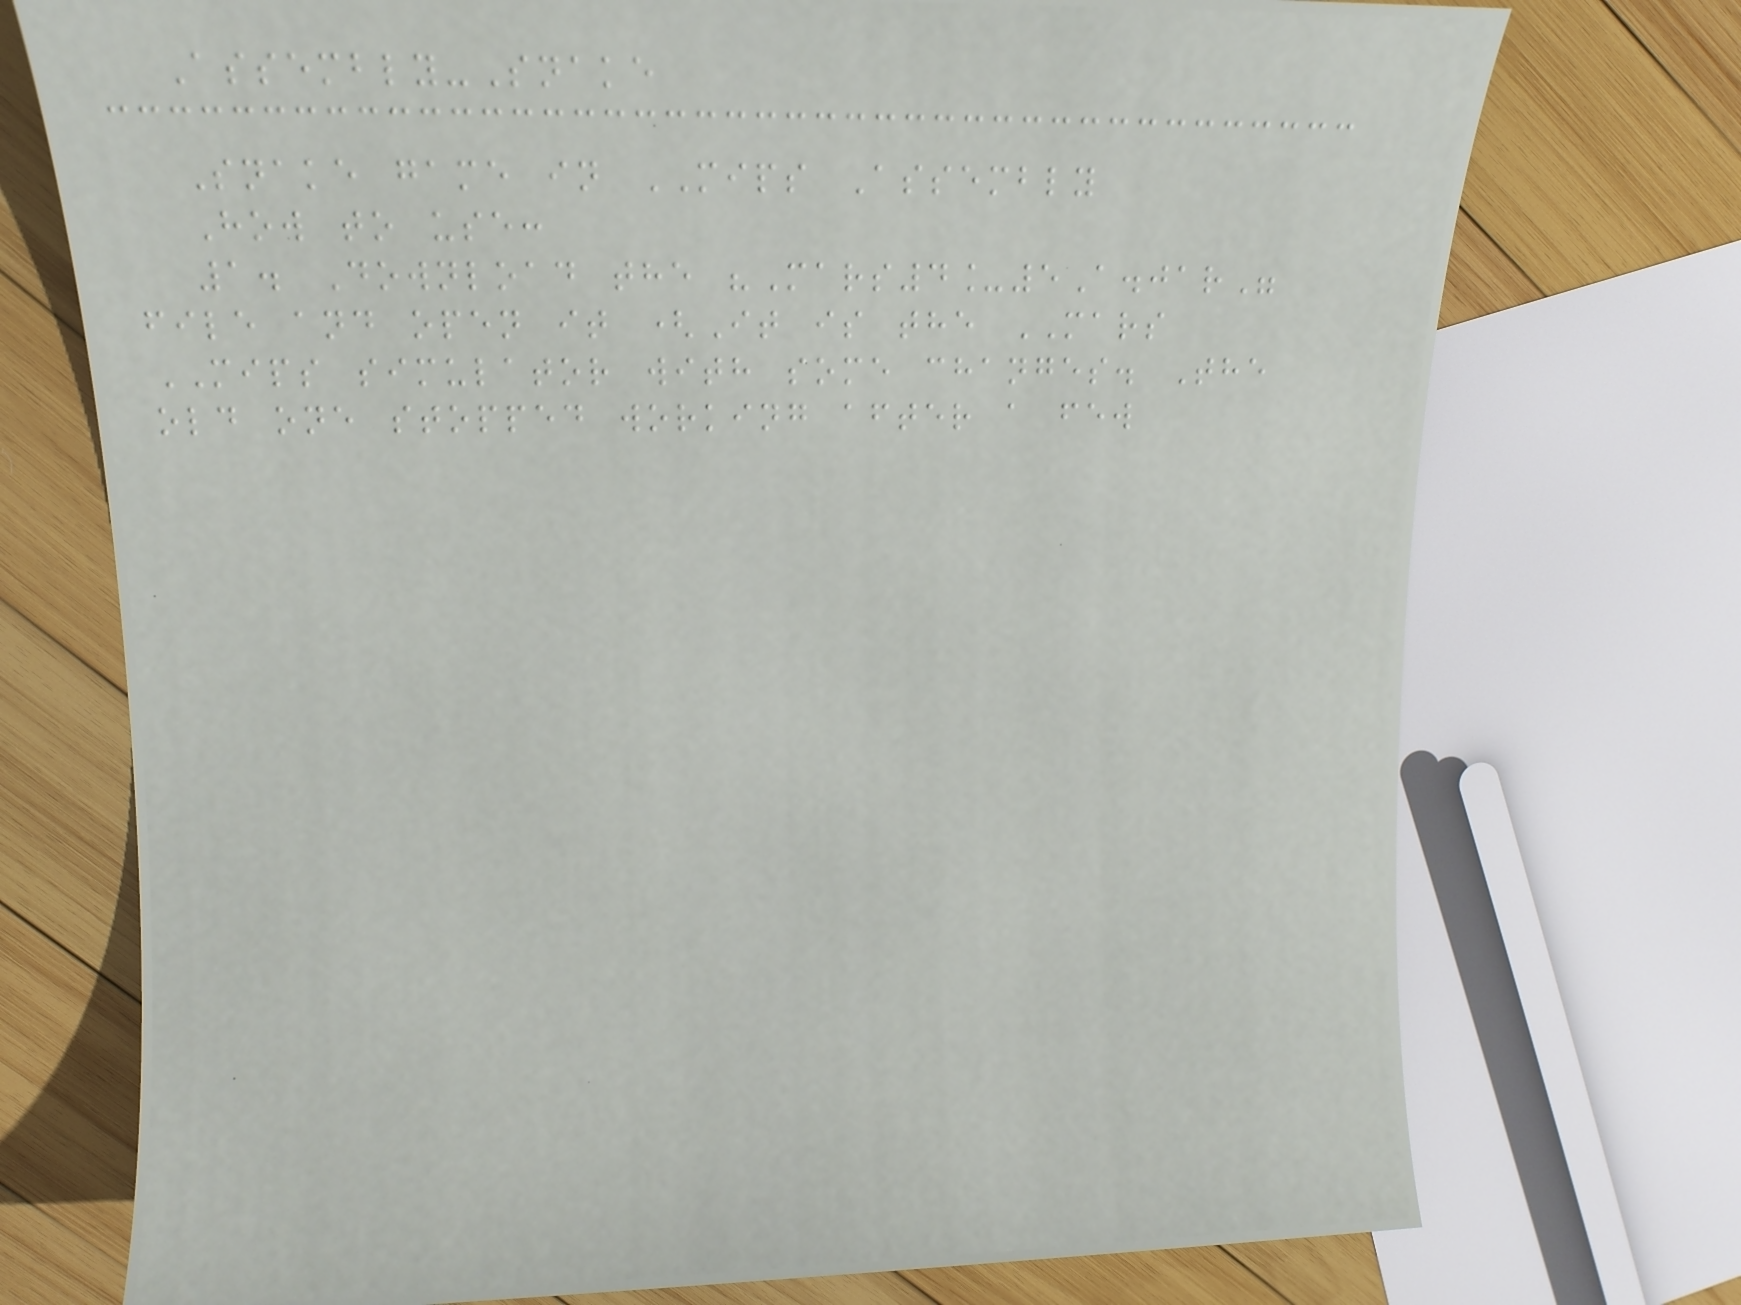Assembly-Snake
Snake game in MIPS Assembly
How to use:
1. Download the "Mars4_5A.jar"
file and open it (It is the MARS
MIPS simulator with some changes. The
old one stopped working after a few
